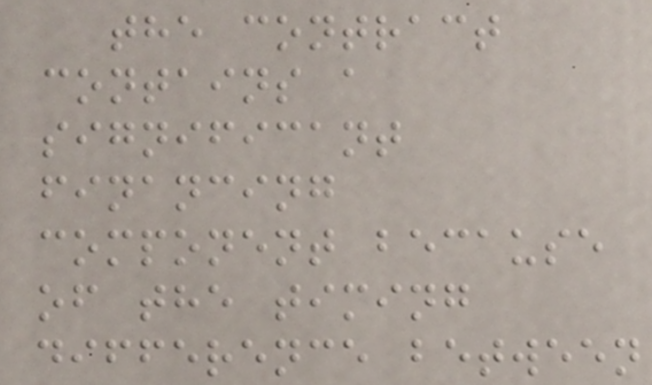the contract
contains a
significant
financing
component because
of the timing
difference between
